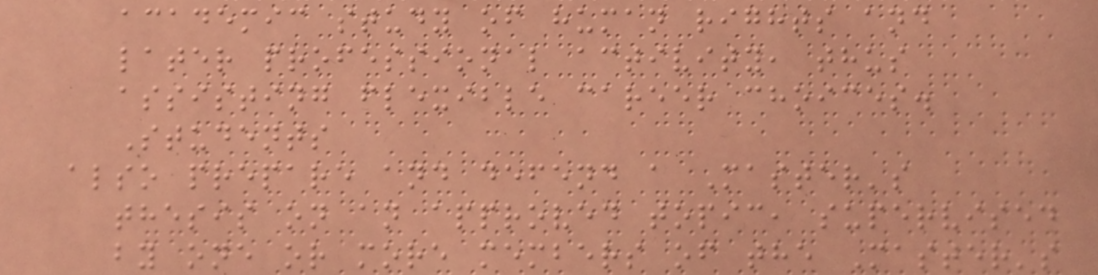academic study of human rights and
later professional activity, thus
assisting flexible career choices.
Students
also prepare and defend a Master's
thesis on an approved topic, supervised
by one or more members of the Master's
